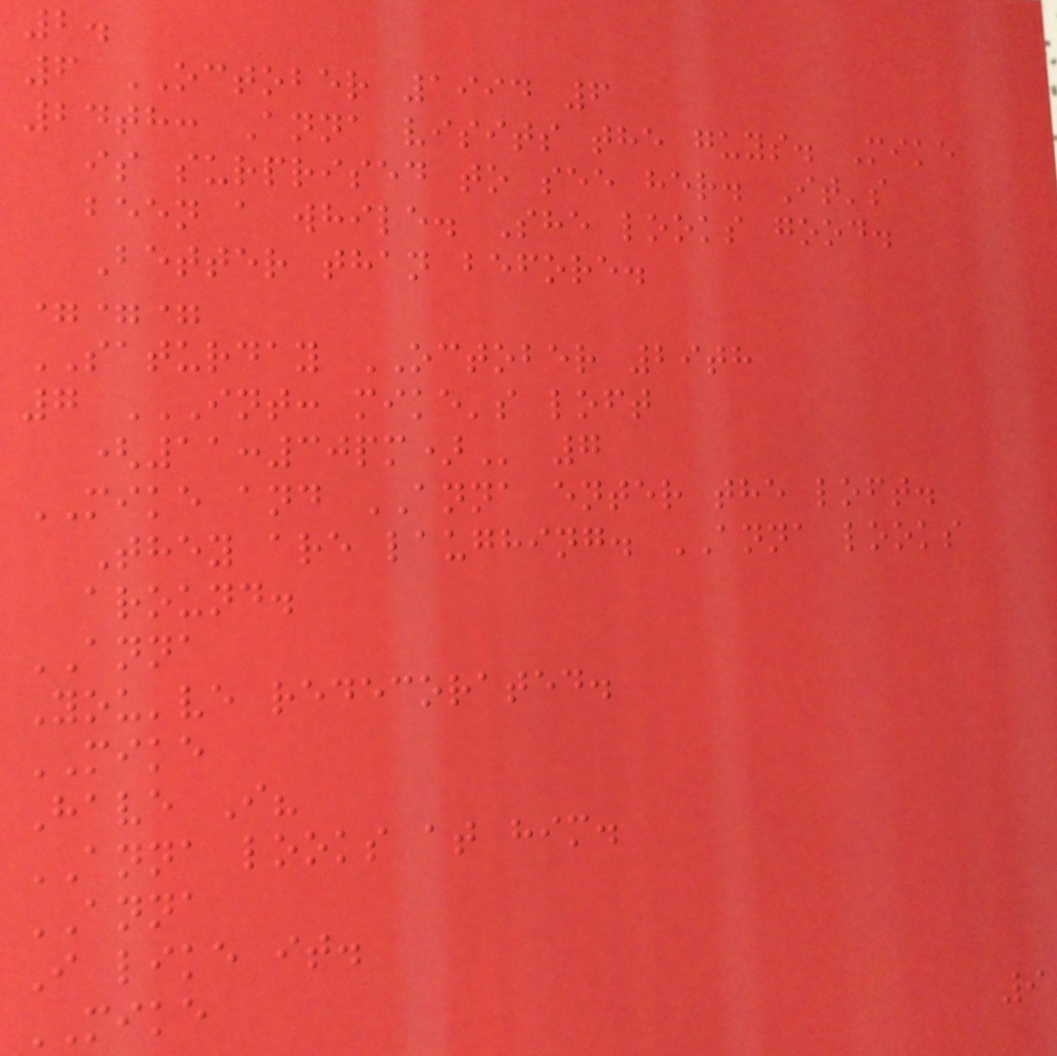2.
6 OCTOBER 1994 6
24th: Anna visits the guys. Mike
is surprised to see her. It's
been a while. She looks good.
Better than before.
===
SATURDAY OCTOBER 29th
7 INT: MIKE'S LOFT
(11:30PM) 7
MIKE and ANNA enter the loft.
They are laughing. ANNA looks
around.
ANNA
You've redecorated.
MIKE
Have I?
ANNA looks at him.
ANNA
I like it.
MIKE
9
